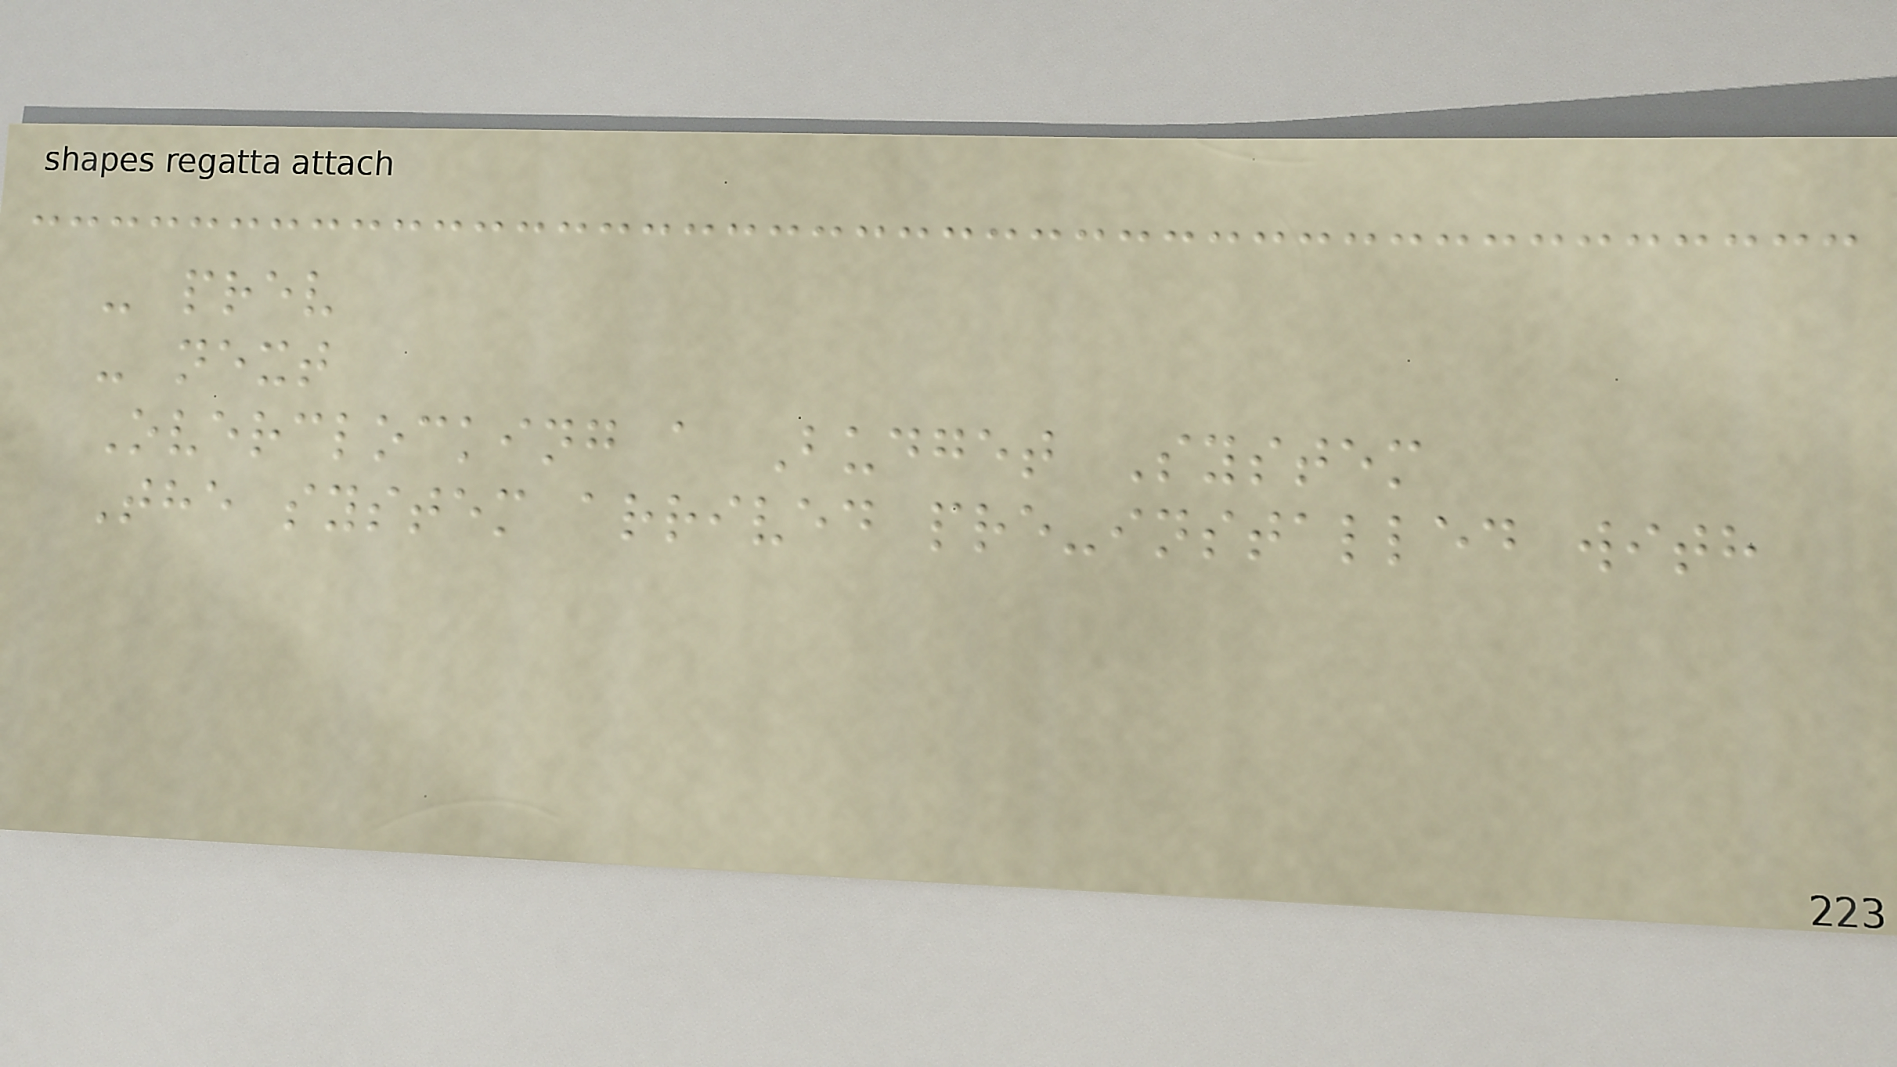- prev
- next
Overclocking a Budget System
The system arrived pre-installed with
